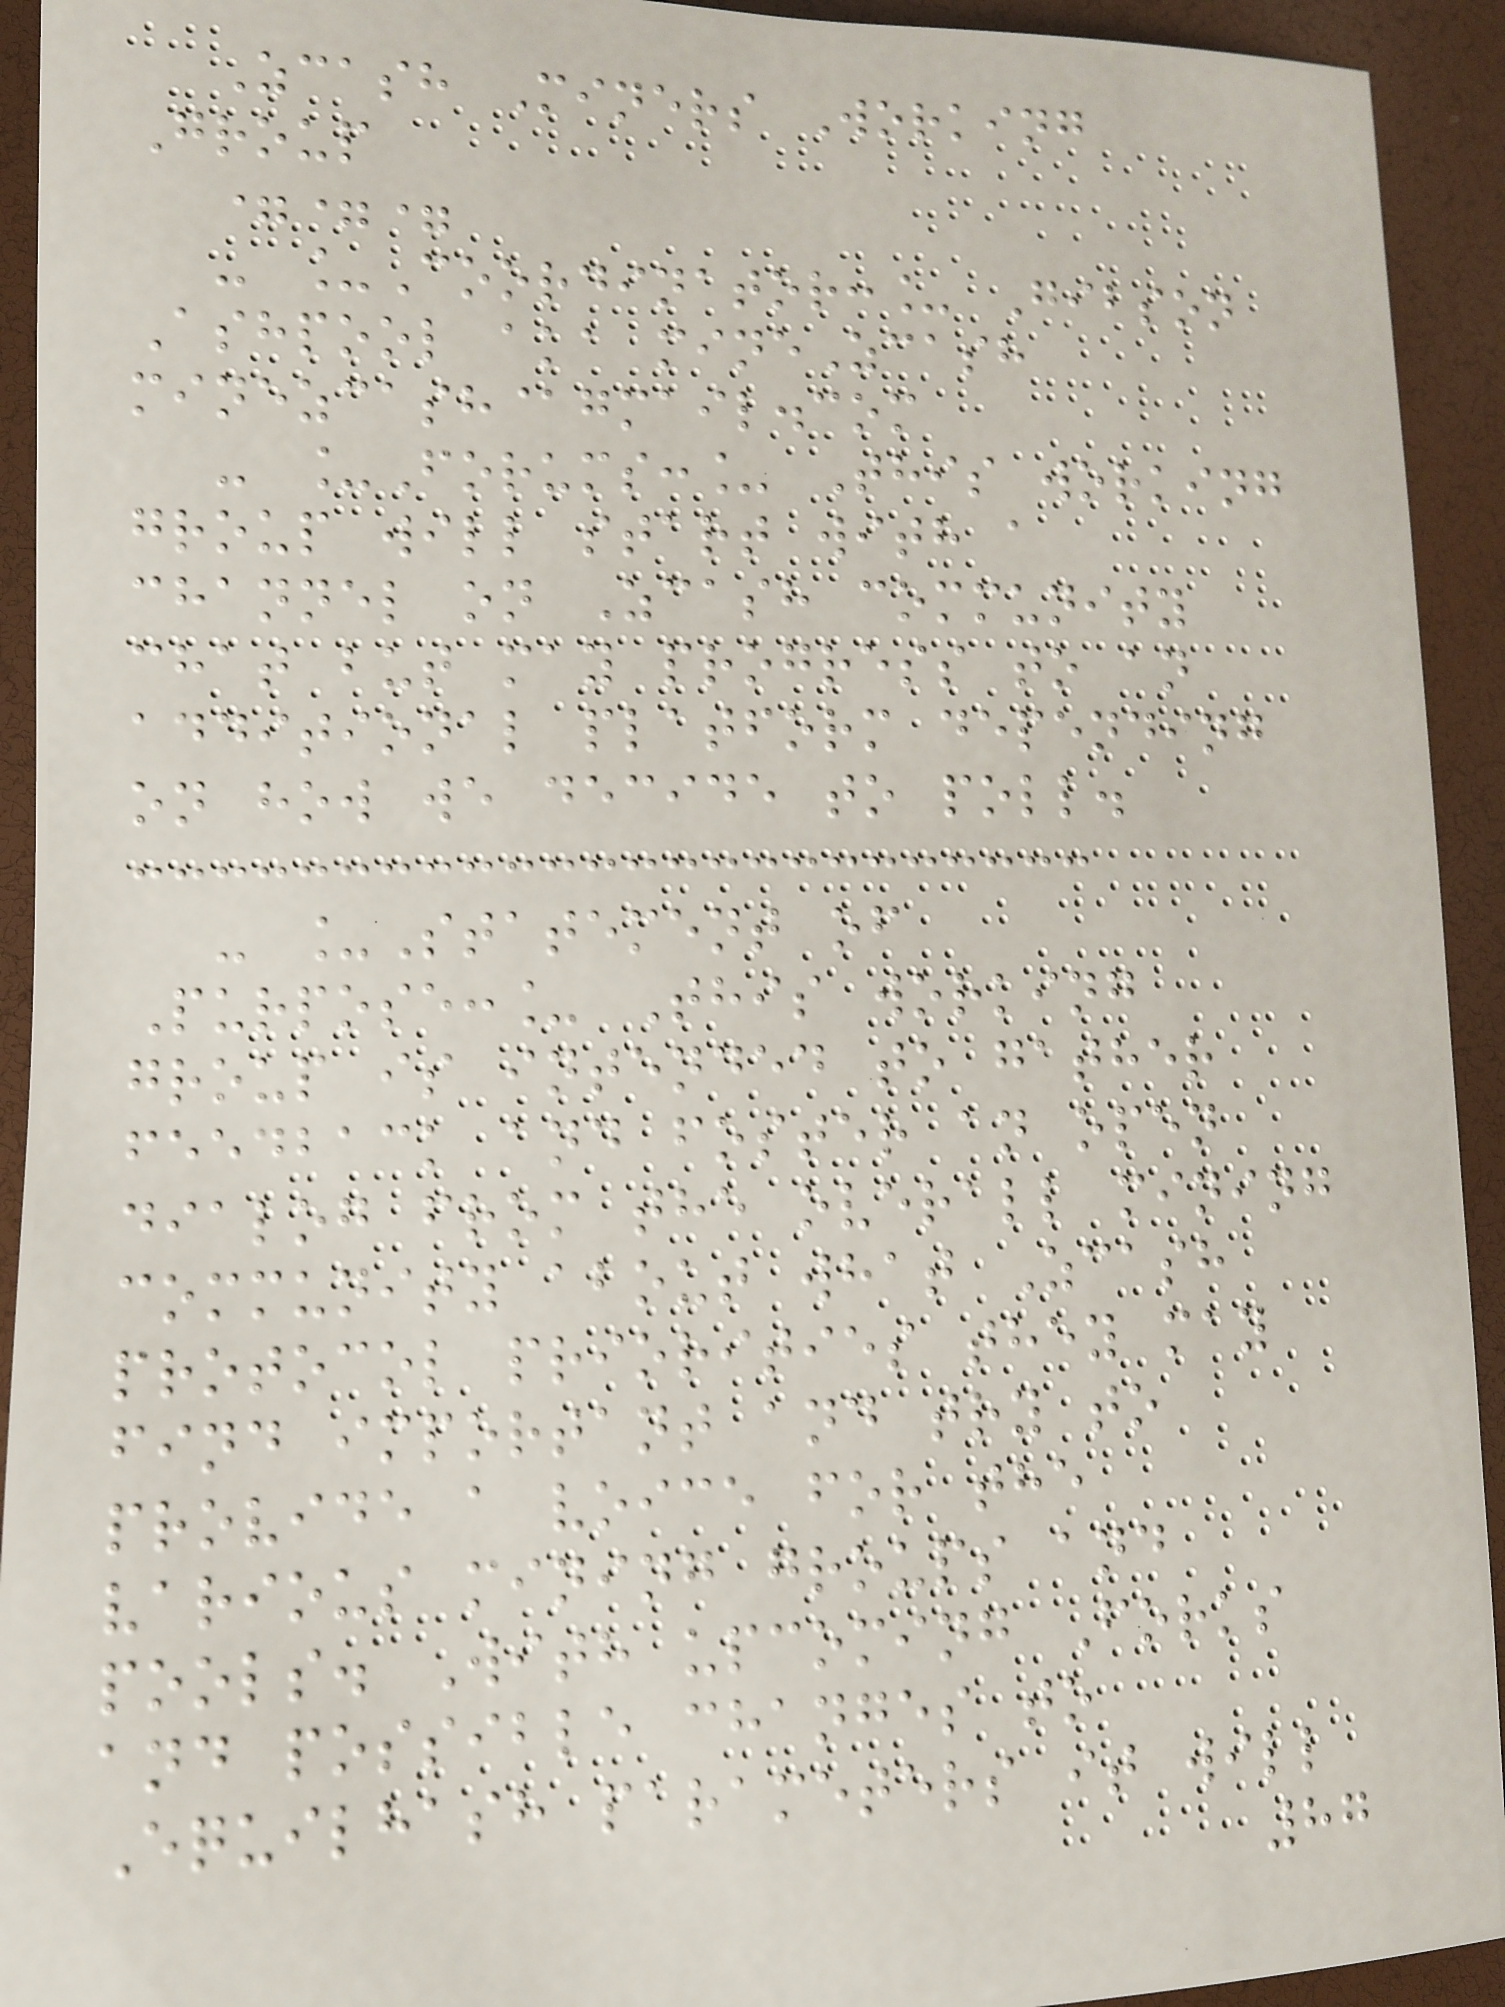Zcash Miners Working
Group
===
- _Coordinator:_ Gibson
Ashpool aka mineZcash
minezcash@gmail.com
- _Forums:_ This working
group will start with a
channel on Zcash community
chat but may progress to an
additional platform depending
on how we decide to poll.
- _Statement of
Purpose:_ This working
group is intended to gather
feedback and foster an open
dialog from the overall mining
community about what Zcash
protocol priorities they may
find important and try to
provide a voice for the
various mining groups and
pools. With upcoming Forks
and possible changes to
Equilhash parameters it will
87
